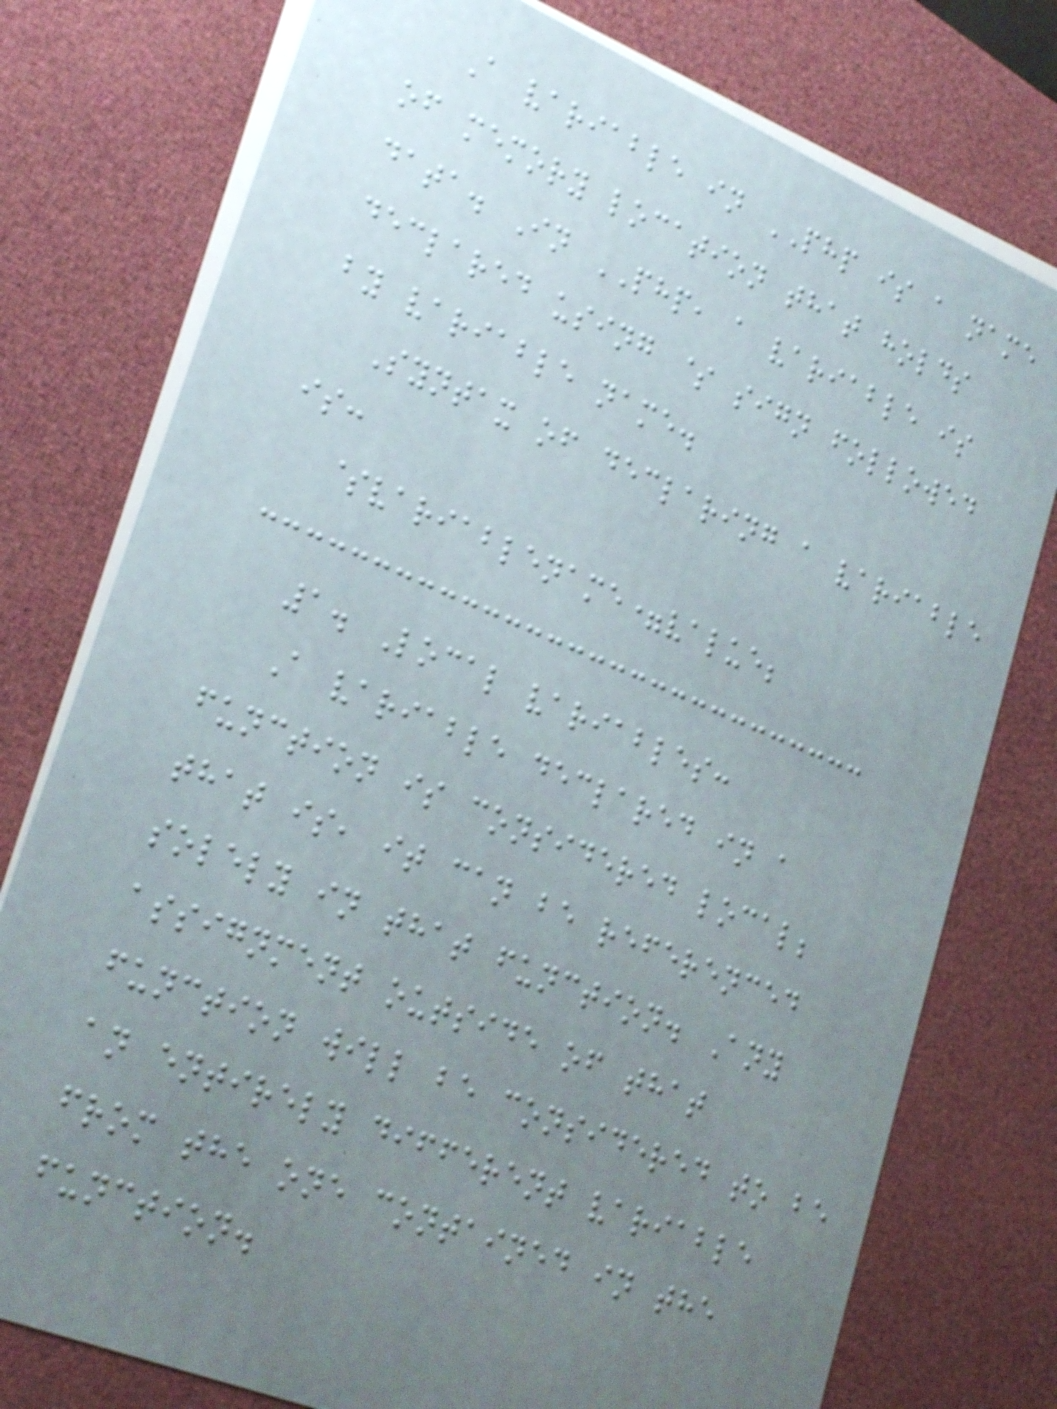A variable in PHP is a name
of memory location that holds
data. In PHP, a variable is
declared using $ sign followed
by variable name.
Syntax of declaring a variable
is:
$variablename=value;
1. Local variables:
A variable declared in a
function is considered local;
that is, it can be referenced
solely in that function. Any
assignment outside of that
function will be considered to be
an entirely different variable
from the one contained in the
function.
